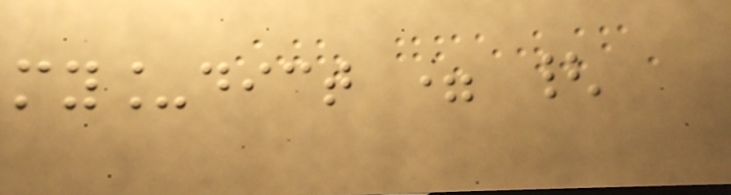my_dict = {
